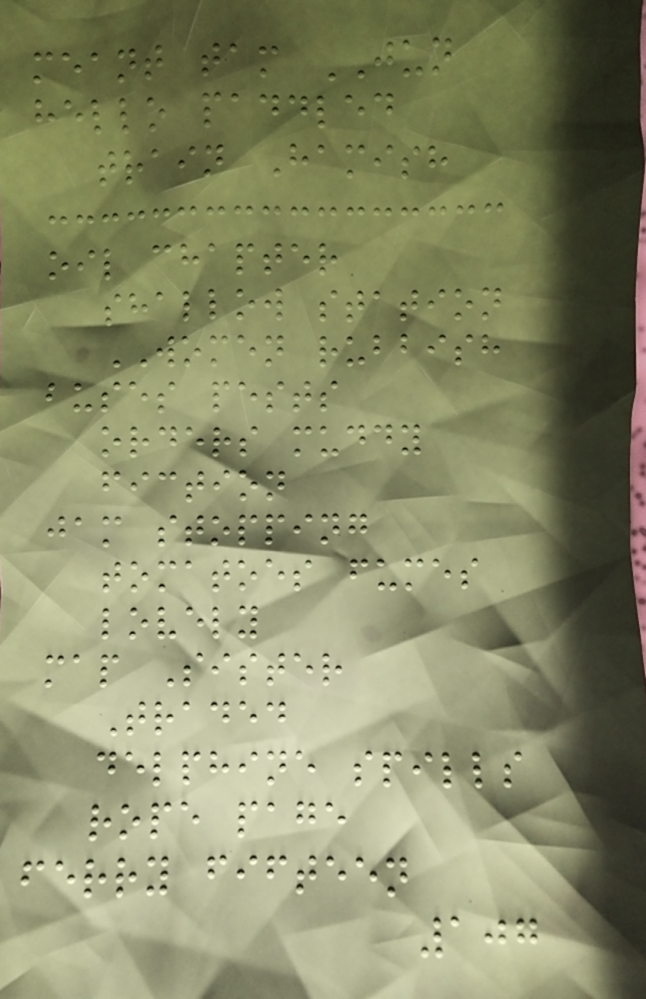meant tam JUN
hello paddled
train Hamish
oil chapter
shallow station
WOMEN rubbish
buses pests
orders muddy
fiction
jam stopping
tomatoes fumes
lovely
map Sister
Traded
delphine spills
rope page
ferry fifteen
107
